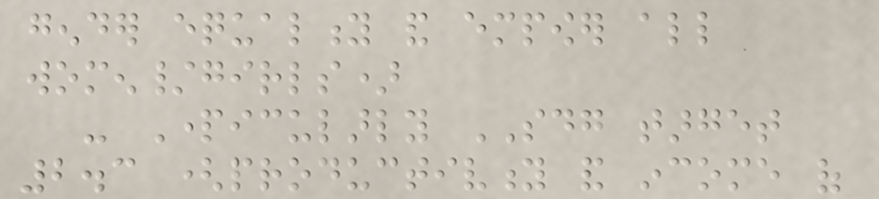gender equality and empower all
women/girls)
- Particularly SDG target
2.3 (productivity and income of
